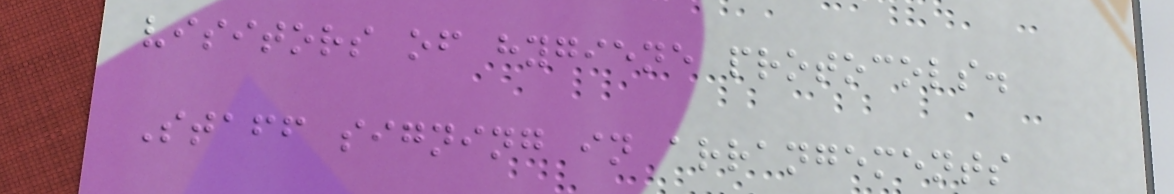visitors of hygiene protocols.
Staff signing in arrangements
